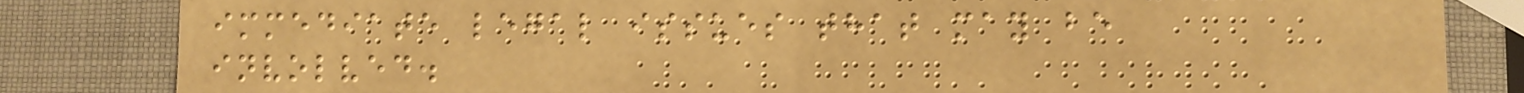immediate legal issues that may be
involved.
